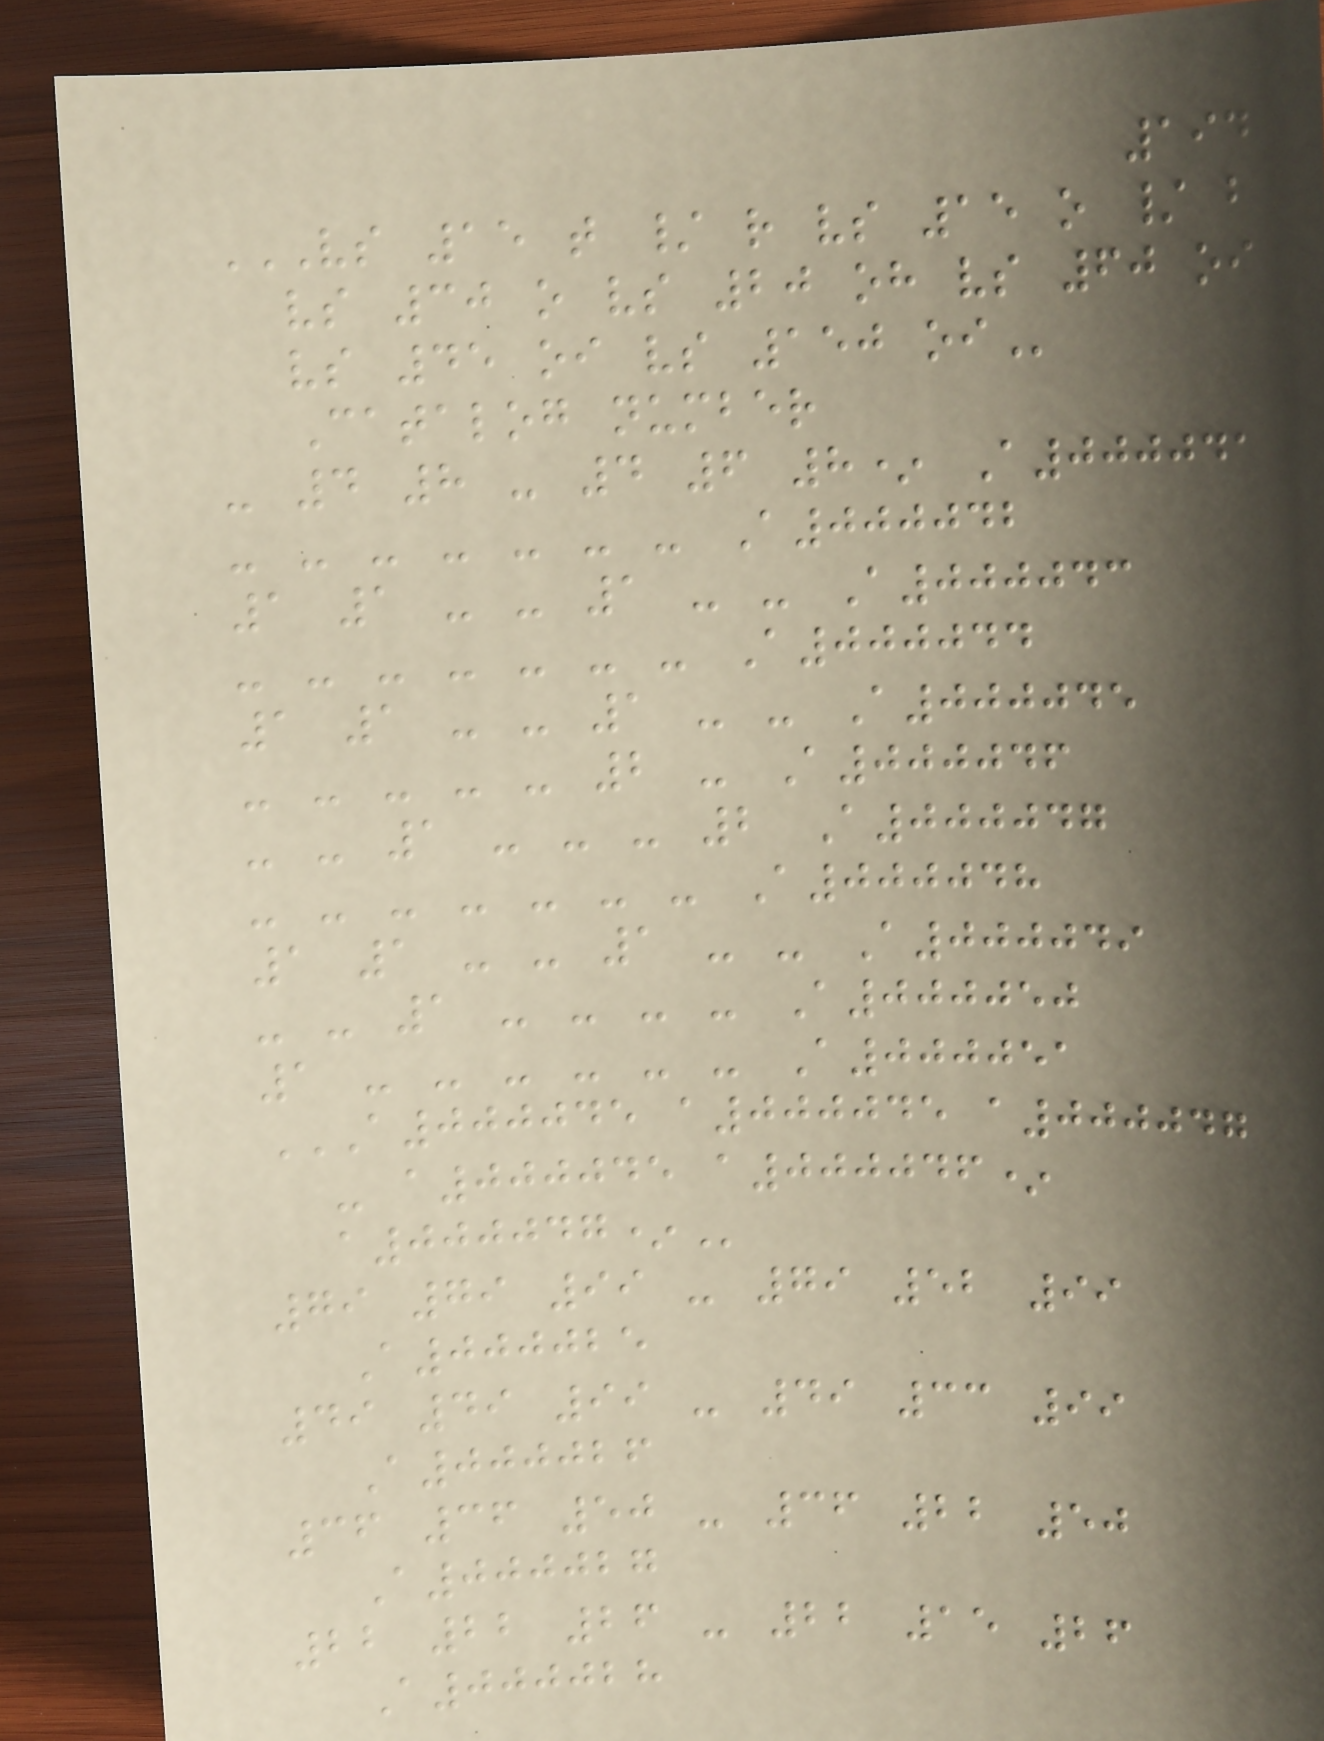194
VS 15 T / R VS 15 O / B
VS 30 O VS 20 OH VS 60 OI
VS 45 OI VS 150 OI
Catalog number
- 4 8 - 4 6 8* A000041
- - - - - - - A000042
1 1 - - 1 - - A000043
- - - - - - - A000044
1 1 - - 1 - - A000045
- - - - - 2 - A000046
- - 1 - - - 2 A000047
- - - - - - - A000048
1 1 - - 1 - - A000049
- - 1 - - - - A000050
1 - - - - - - A000051
A000045 A000045 A000047
- A000045 A000046*
A000047*
79 79 99 - 79 52 99
A000025
49 49 99 - 49 33 99
A000026
36 36 50 - 36 22 50
A000027
22 22 26 - 22 15 26
A000028
